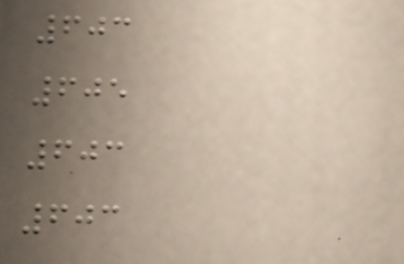603
605
603
603
